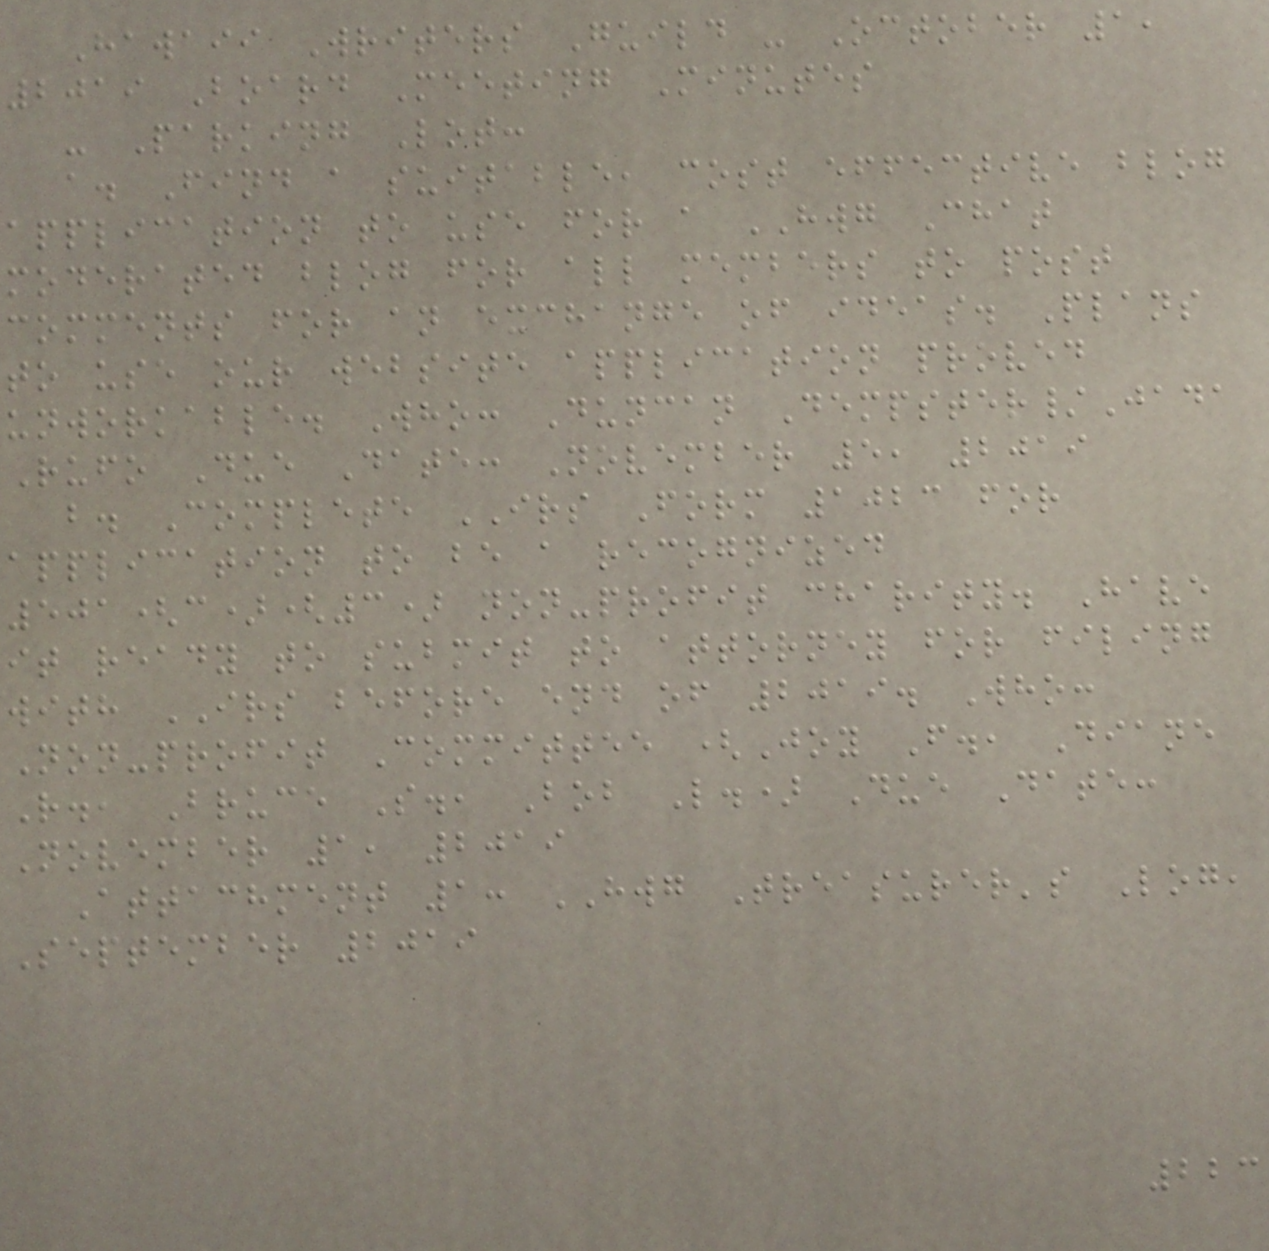Hawaii Writers Guild - October 1,
2019 Board Meeting Minutes
- Parking Lot:
a. Find a suitable, cost effective blog
application to use for a HWG Chat
moderated blog for all members to post
comments for an exchange of ideas. Plans
to use our website application proved
unworkable. Who: Duncan Dempster/Jada
Rufo Due Date: November 5, 2019
b. Complete IRS Form 1023 for
application to be a recognized
501(c)(3) non-profit charity. Have
it ready to submit to attorney for filing
with IRS before end of 2019. Who:
Non-profit Committee (Joy F., Diane
R., Bruce S., Bob L.) Due Date:
November 1, 2019
Attachment 1: HWG Treasurer's Log,
September 2019
223
